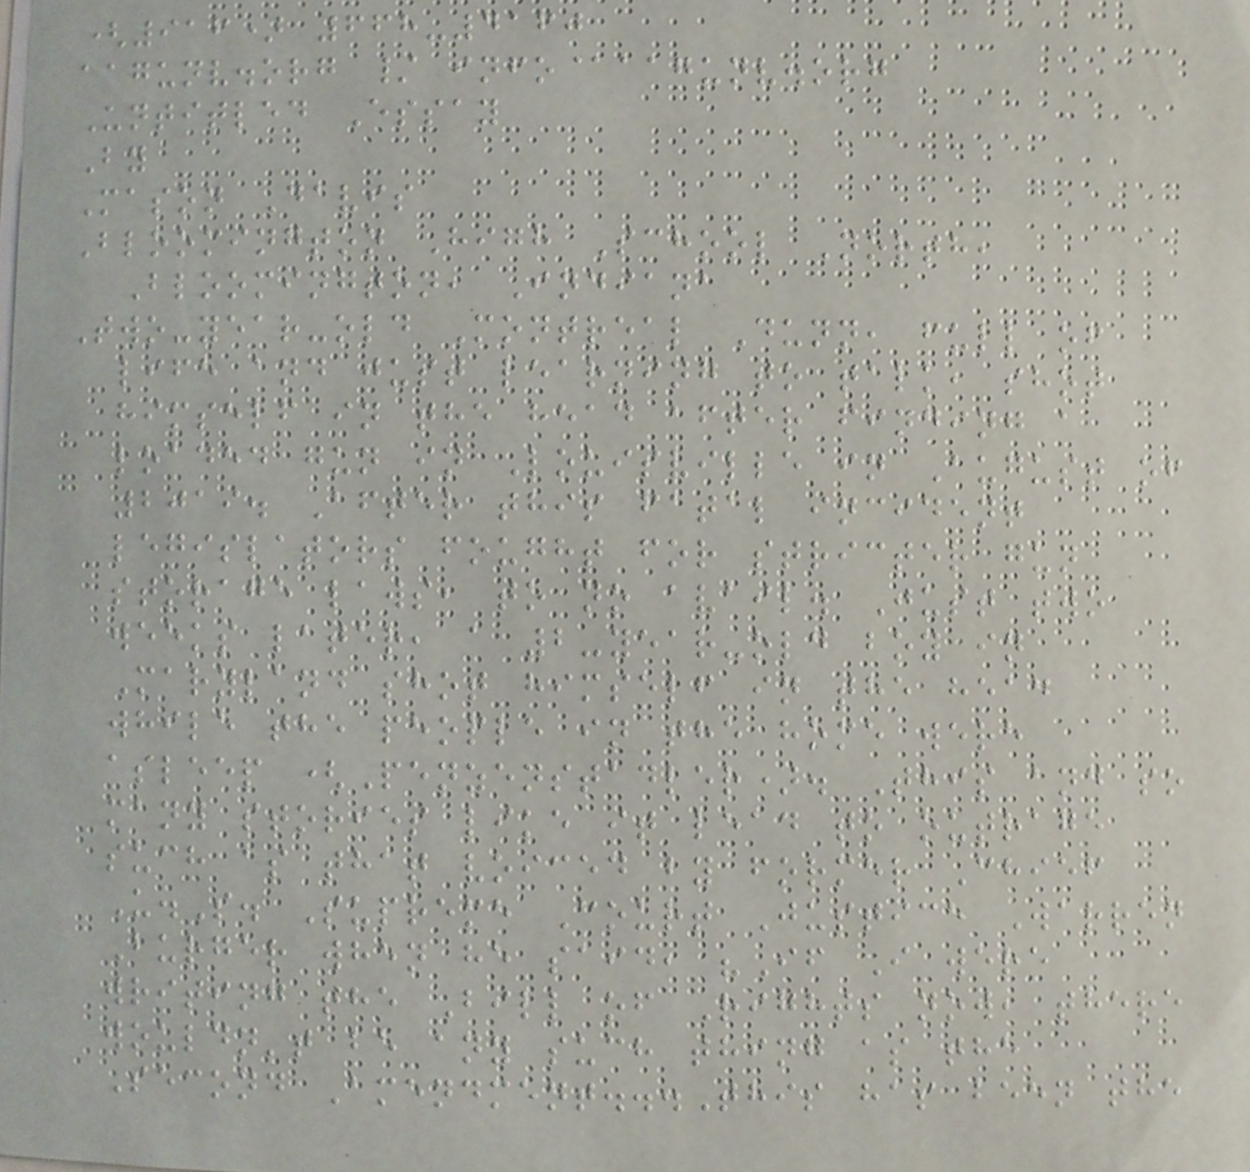(916) 668-4160
aagunv.org / info@aagunv.org
Untitled Essay
By
Mason Davis
Bloomington High School North,
Bloomington, Indiana
Two-year-old Montreal Dunn, full of
life and just learning to talk, shot
himself in the head after finding a
loaded gun in Louisville in August of
2019. After this fatal incident
legislators fought for stricter gun
storage laws, to no avail. Just two
weeks later, a 2-year-old boy in
Maryland shot himself in the head
while the people in the home were
asleep (Penzenstadler). This and so
many stories like it lead to outrage
such as that voiced by former Chief
U.S. Supreme Court Justice Warren
Burger when he said, "If I were
writing the Bill of Rights now, there
wouldn't be any such thing as the
Second Amendment...This has been the
